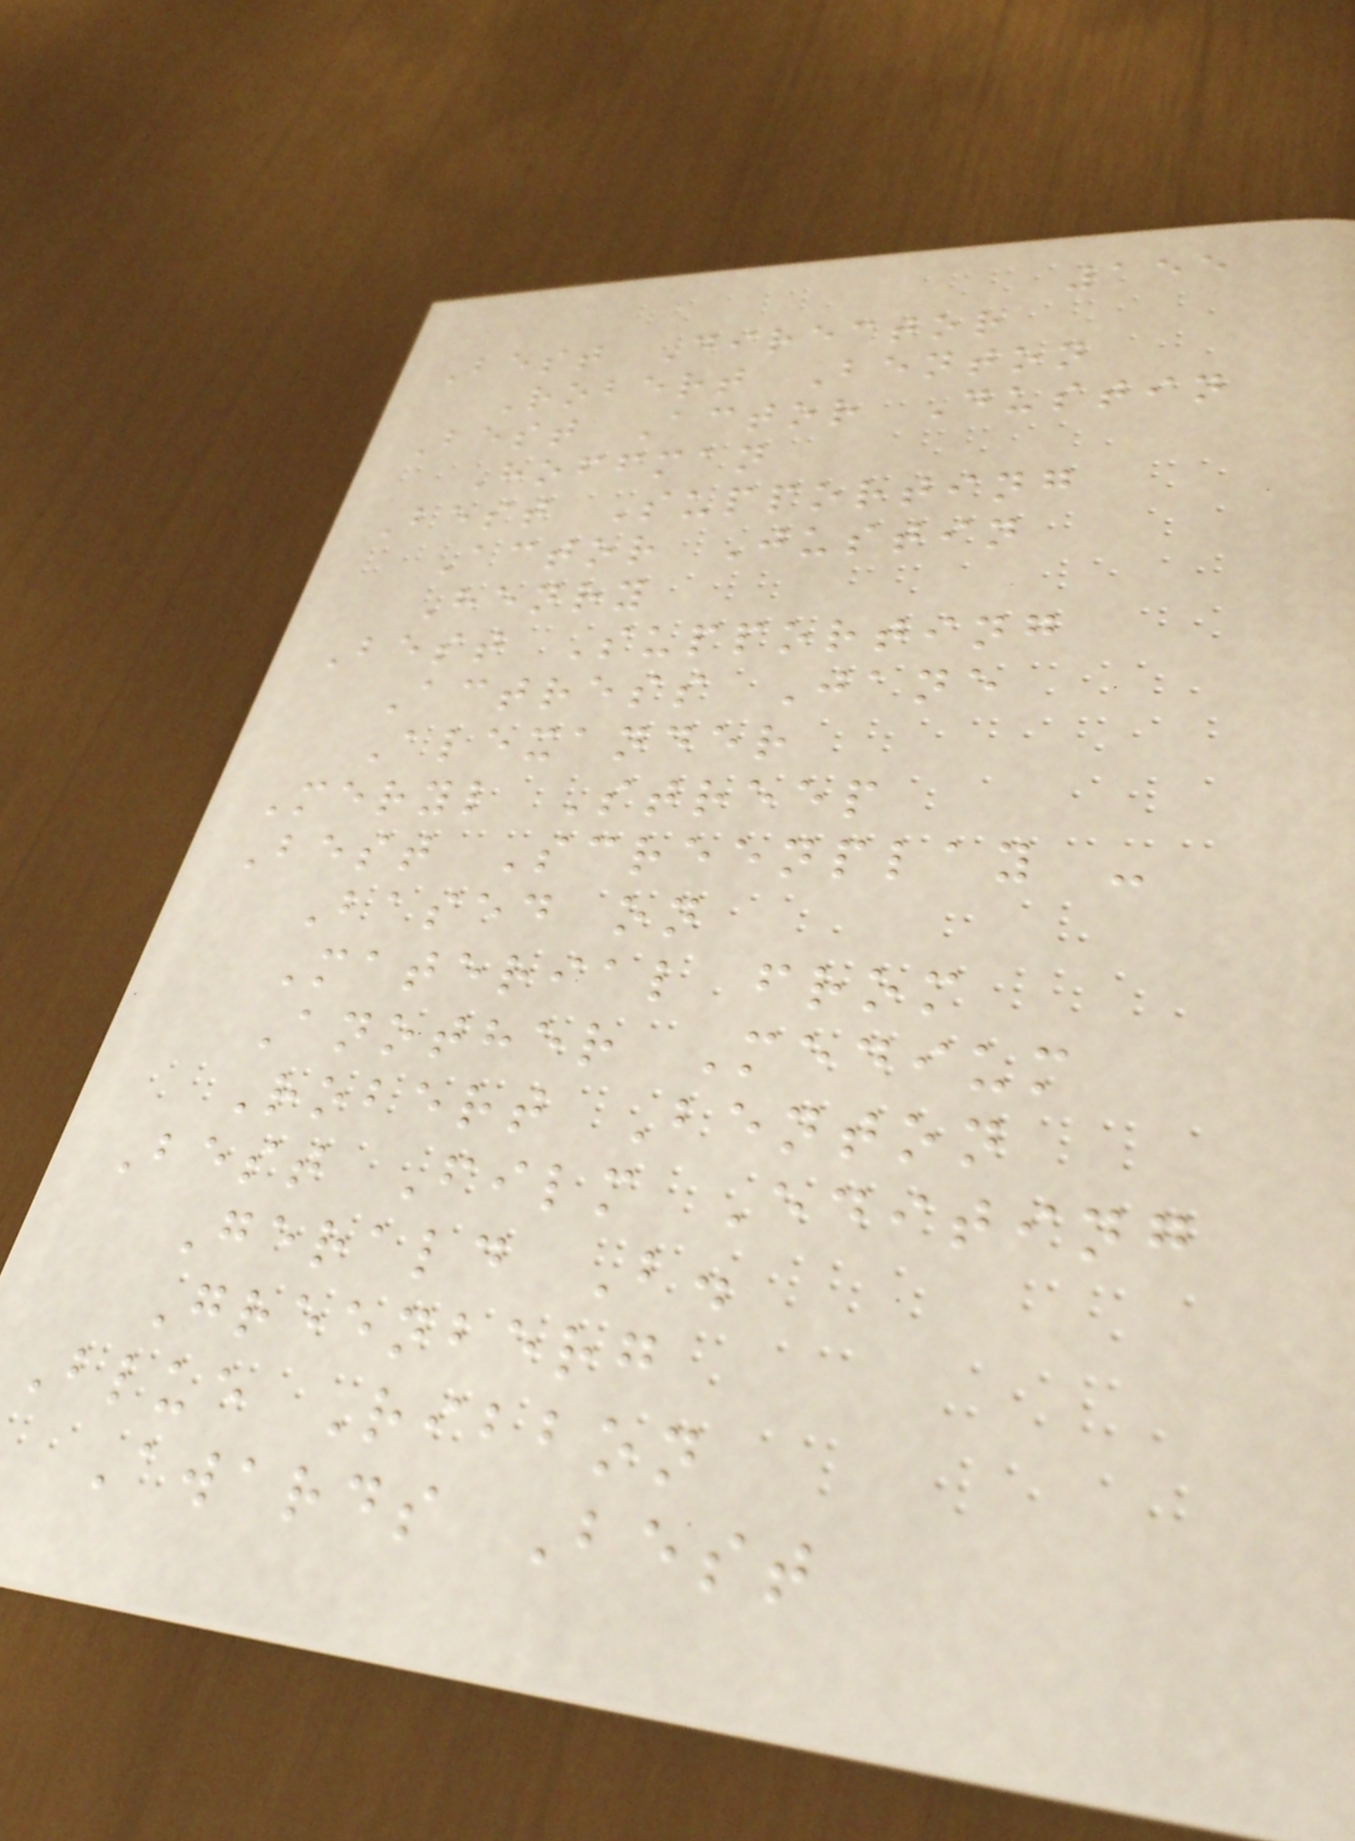155
Best Director
Robert Benton
Best Actor Dustin
Hoffman
Best Supporting
Actor Justin
Henry
Best Supporting
Actress Jane
Alexander
Meryl Streep
Best Screenplay -
Based on
Material from
Another Medium
Robert Benton
Best Film Editing
Gerald B.
Greenberg
Blue Ribbon
Awards Best
